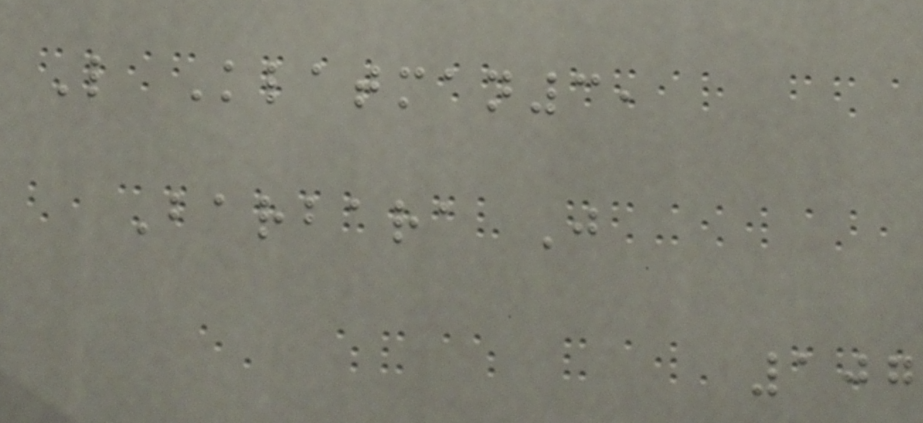L Klatman3,
Barbara J
107
